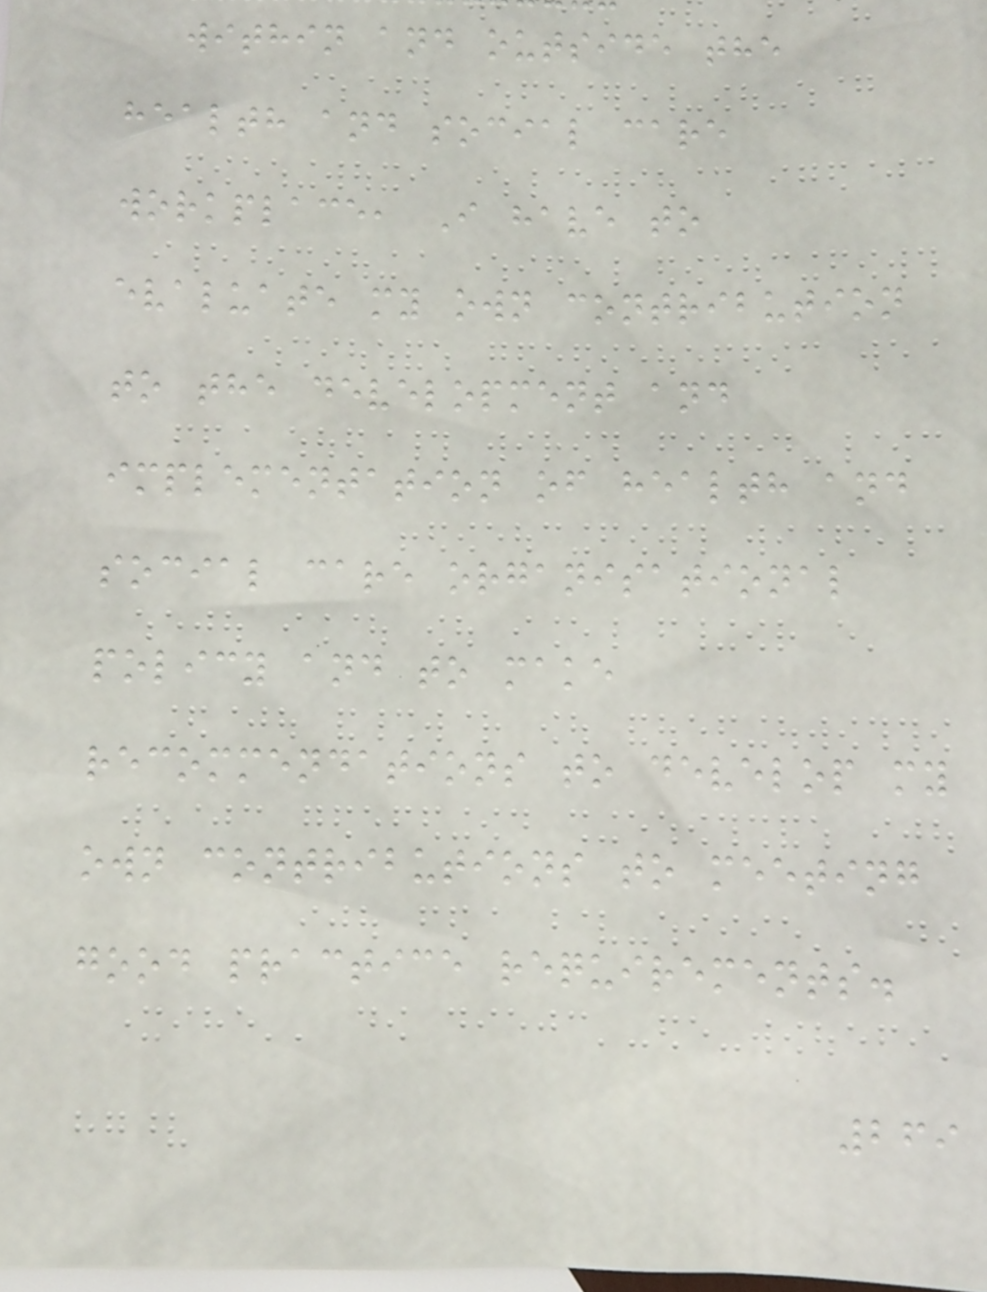within and outside the
health and social care
workplace, I have to
evaluate my own contribution
to the development and
implementation of health and
social care organisational
policy and to make
recommendations to develop my
own contributions to meeting
good practice requirements.
269
